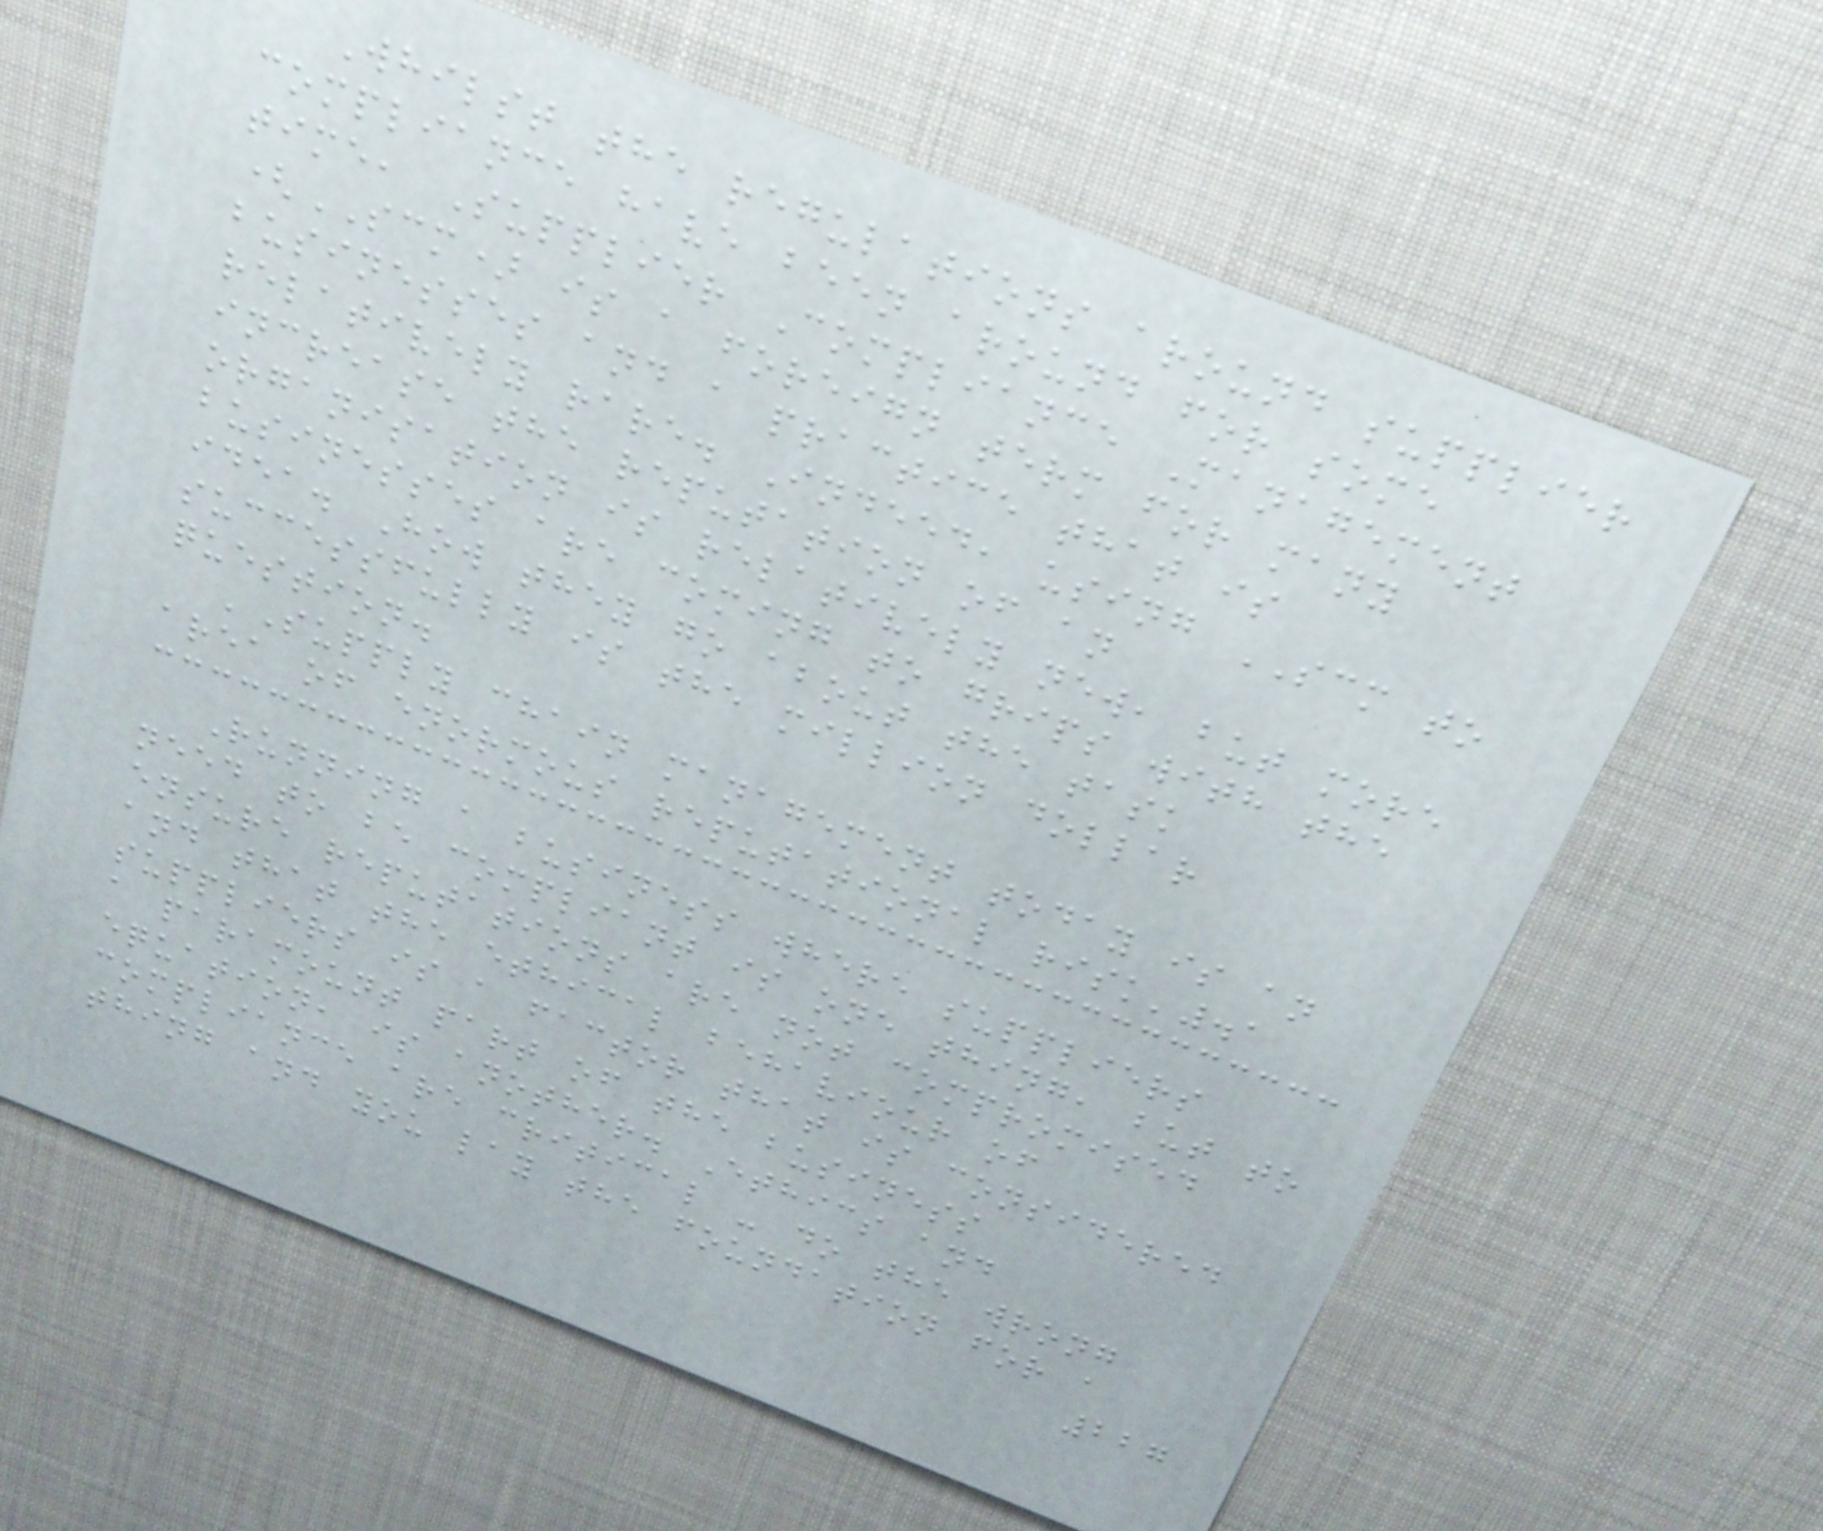Whilst the regulations around supplier
compliance have been around for some
time, Supplier Compliance Management
(SCM) is a foreign term for many
businesses and a practice that is
relatively rare. Indeed, using SCM to
increase the reputation of an
organisation is relatively new, but more
businesses are coming to grips with the
idea. How they go about the task
successfully is the million dollar
question.
'Supply chain management today is an
area of enormous reputational risk'.1
Running a business where suppliers
need to be compliant is one thing, but to
ensure reputations are not compromised
and that the ethical behaviour of
suppliers is a factor that is considered
a paramount part of the business
equation, is another. Ethics and
compliance are critical - do the wrong
thing and you lay the foundation for a
227
